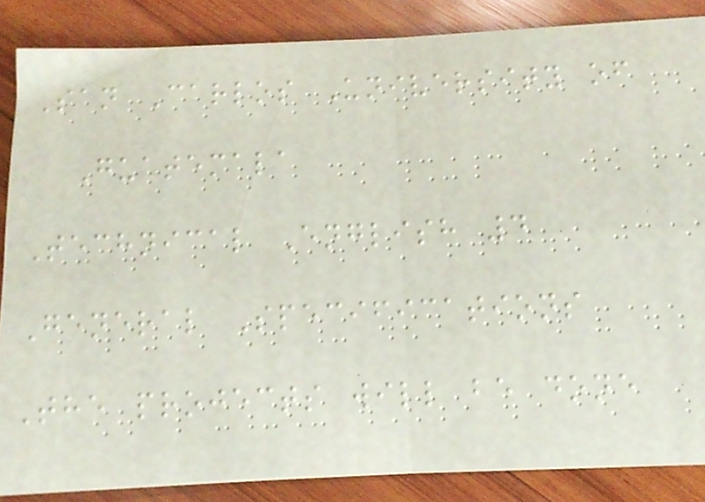San Carlos University of
Guatemala
Technical English 4
General Specifications
The projects will be done
